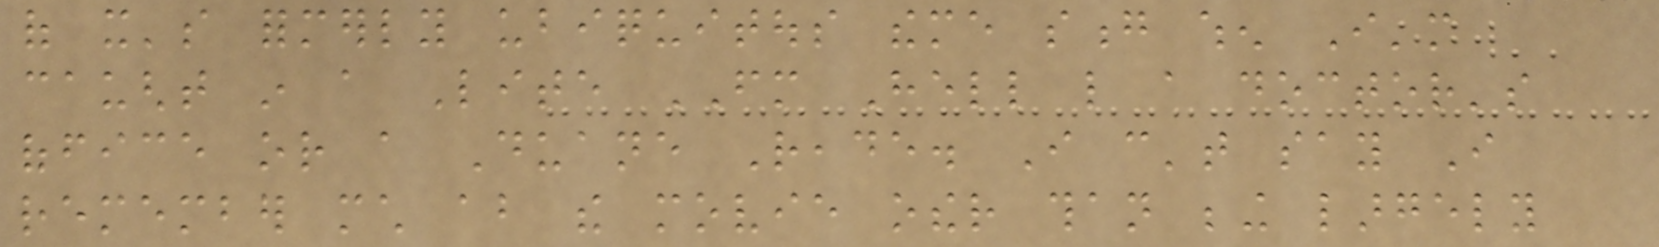of it's formerly ubiquitous theme song when I'm
caught in a Lite FM Hell like a doctor's
office or a Duane Reade. I can't say I
remember much about the movie other than being largely
